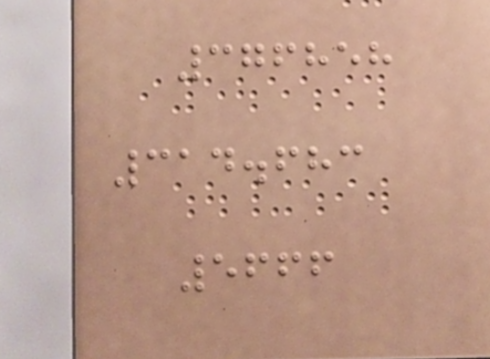376858
314.683
5666
